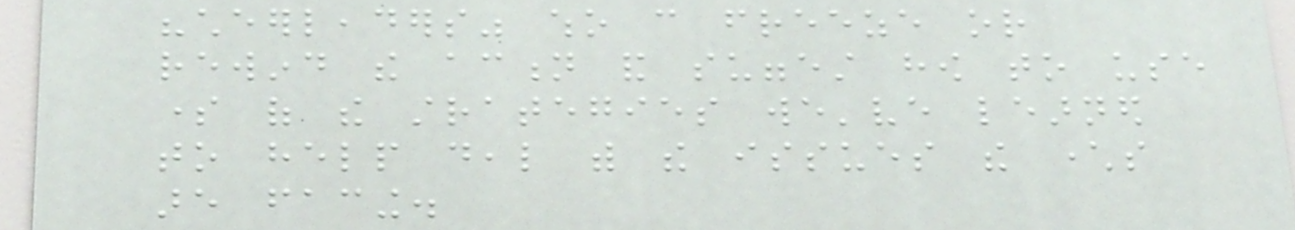"cheerleaders" who can freeze or
rewind the action and suggest how to use
some of the strategies we've learned
to help deal with the issues the characters
are facing.
